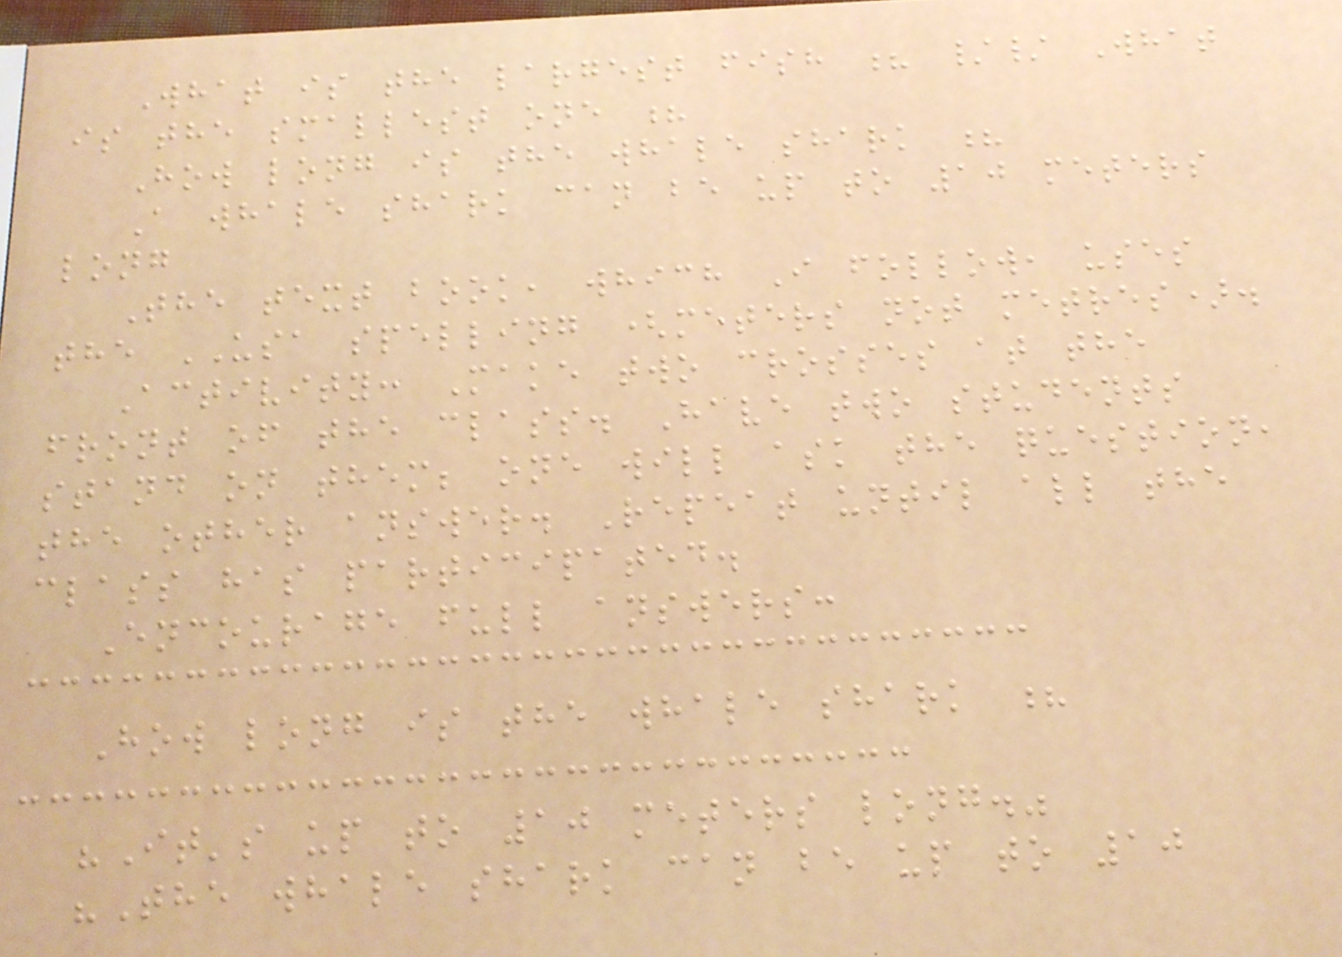What is the largest fish ? // What
is the smallest one ?
How long is the whale shark ?
A whale shark can be up to 10 meters
long
The text book, which I follow, uses
the USA spelling (meters not metres).
Activity: Make two crosses at the
front of the class. Have two students
stand on them; one will ask the question,
the other answer. Repeat until all the
class has participated.
Encourage full answers:
How long is the whale shark ?
"It's up to 10 meters long."
"The whale shark can be up to 10
